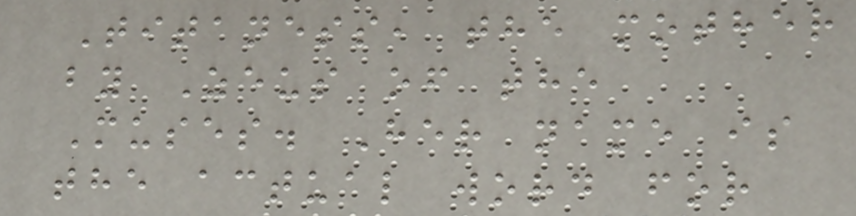Titaness, the mother
by Zeus of the
Muses. Her name is
the actual word for
